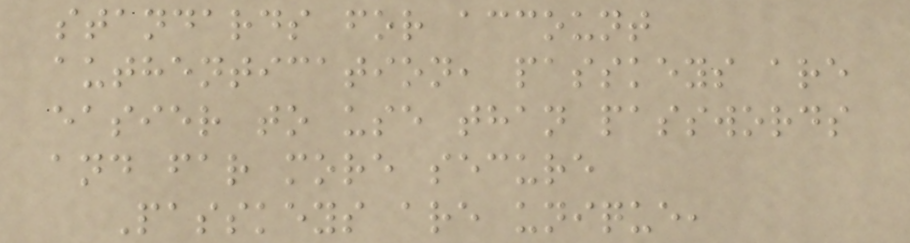standards for account
authentication, passkeys are
easier to use than passwords
and far more secure
Passkeys are unique,
